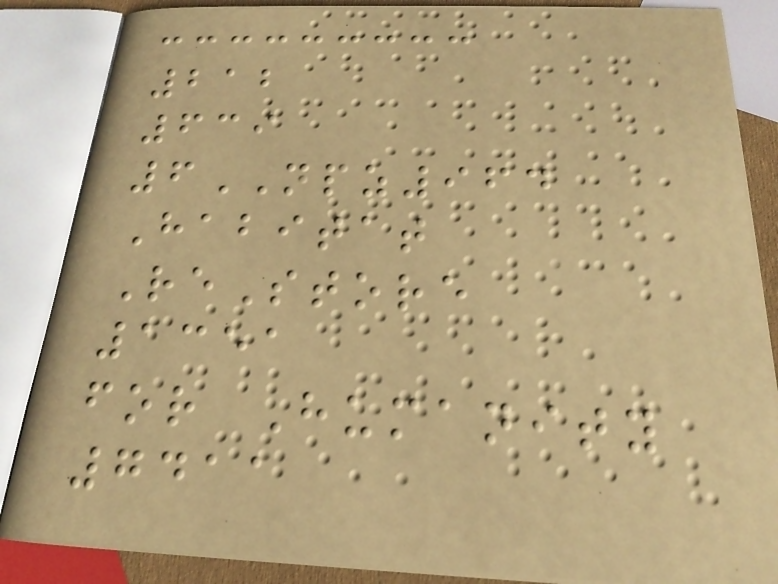212
639
6NPZ964
Habitat
ReStore
1351
for Humanity
7411
